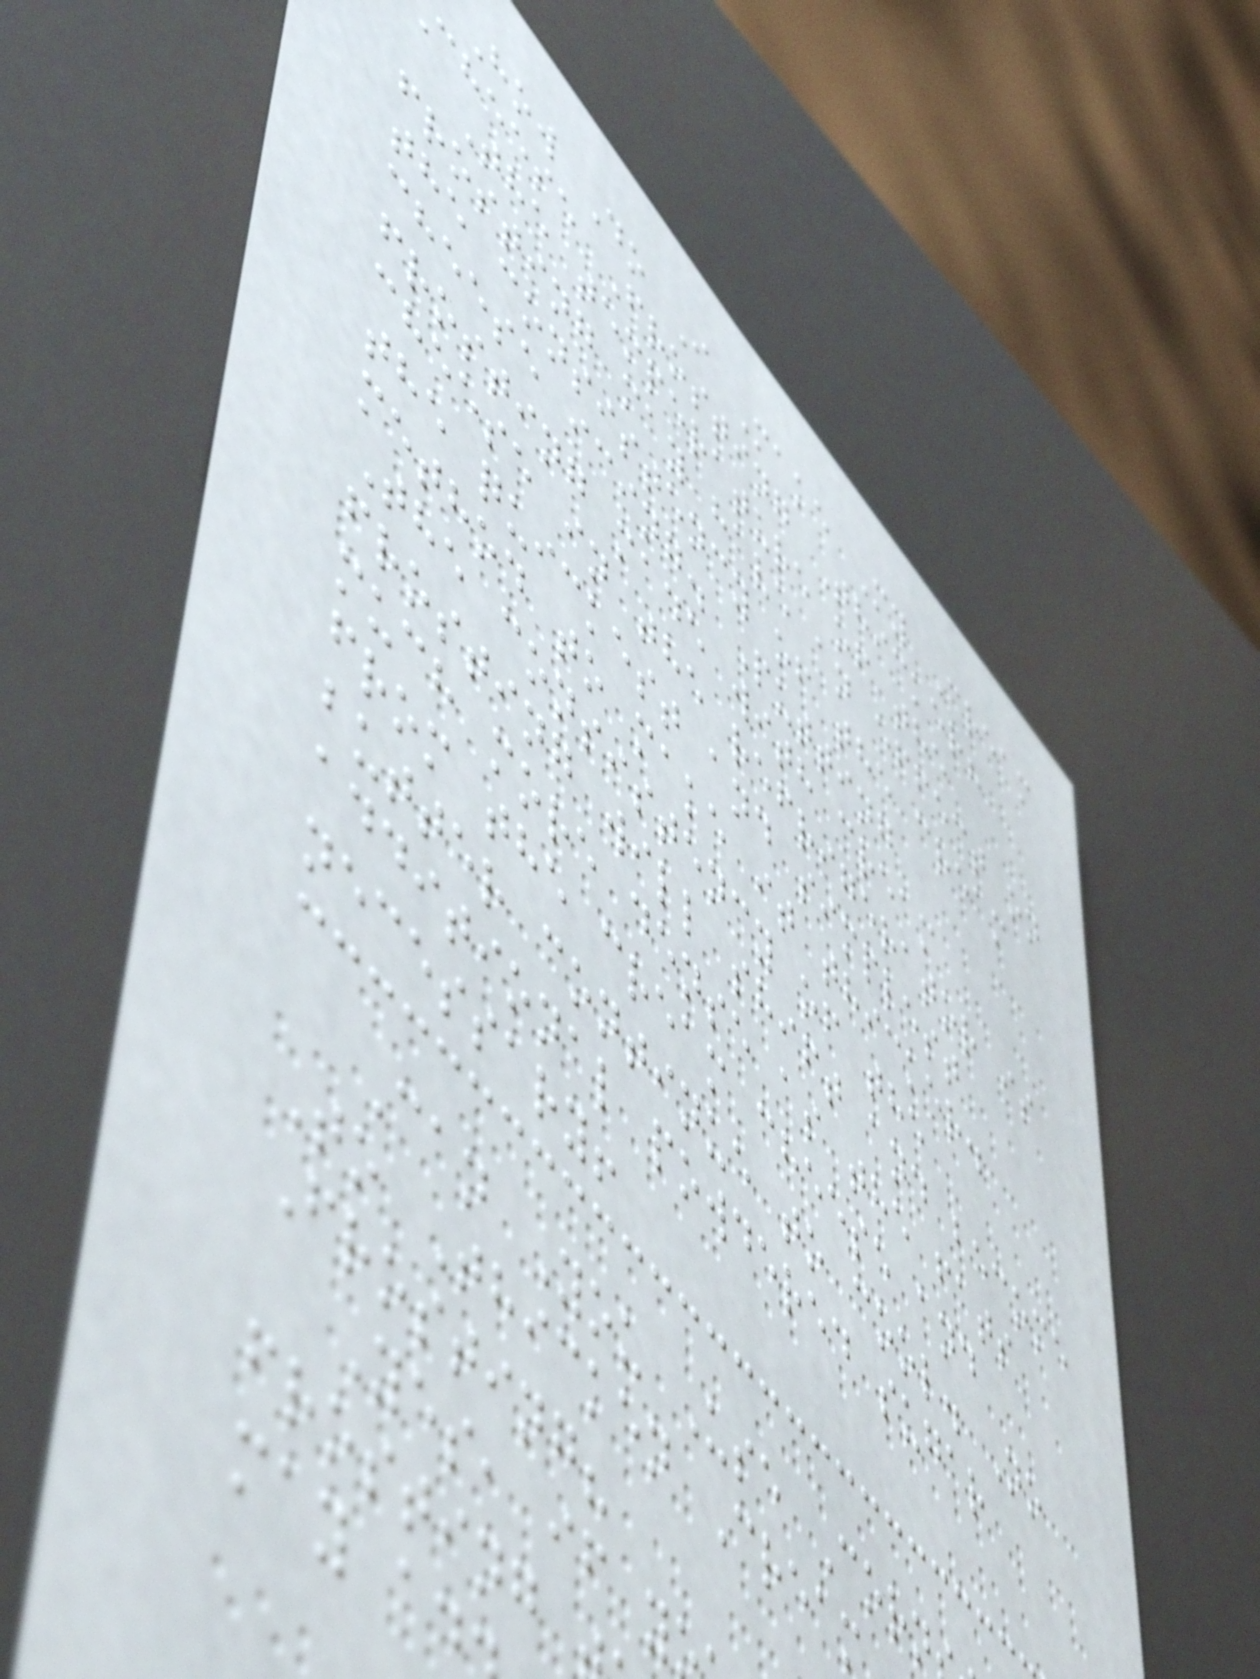How Do I Make My Cream
cheese Frosting Thicker?
The temperature of the
frosting may have an effect on
the consistency of the cream
cheese icing. Putting
frosting made with cream
cheese in the refrigerator is
the quickest and simplest
method to make it thicker.
The consistency of the
frosting will shift and become
much more dense as the fats
from the cream cheese and
butter continue to cool. No
additional powdered sugar
necessary!
Can You Use Corn
To Thicken Cream
Frosting?
Yes, if y
frosting
